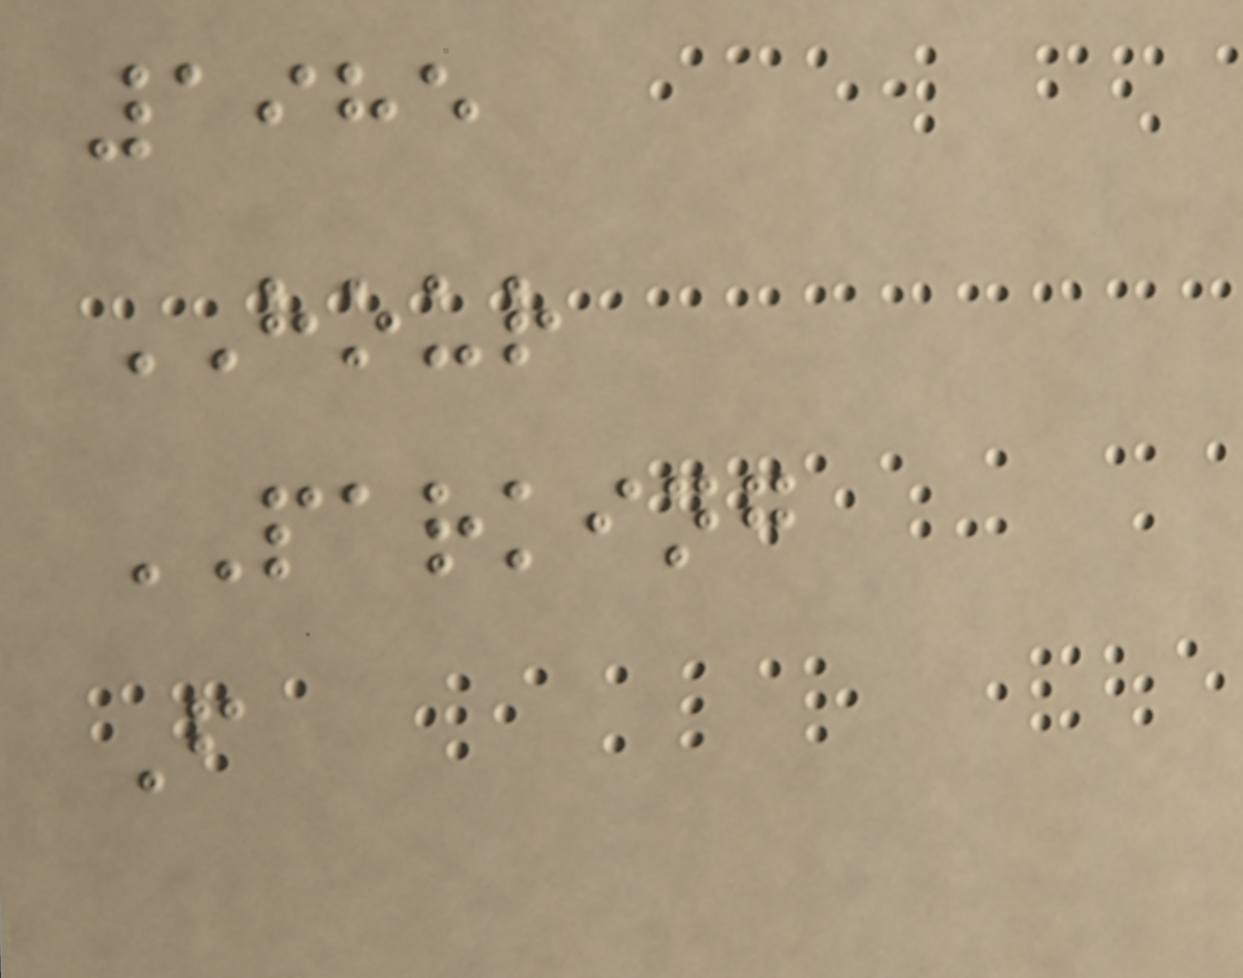1985
HOUR
PARKING
F
